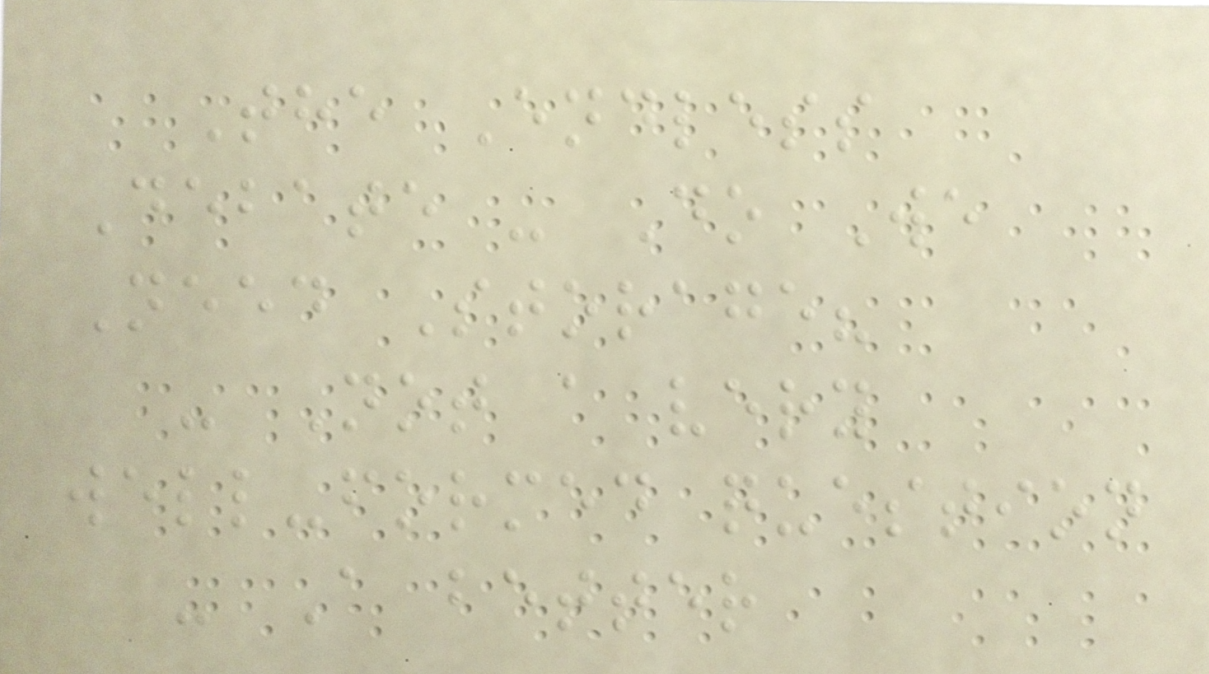The Endless
Debate - Do We
Need Storage?
- Not a very
well-formed question
- A better
